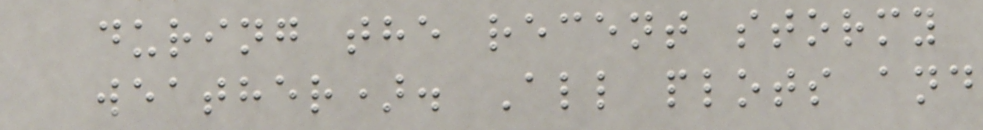during the recent stormy
weather). All plots and
